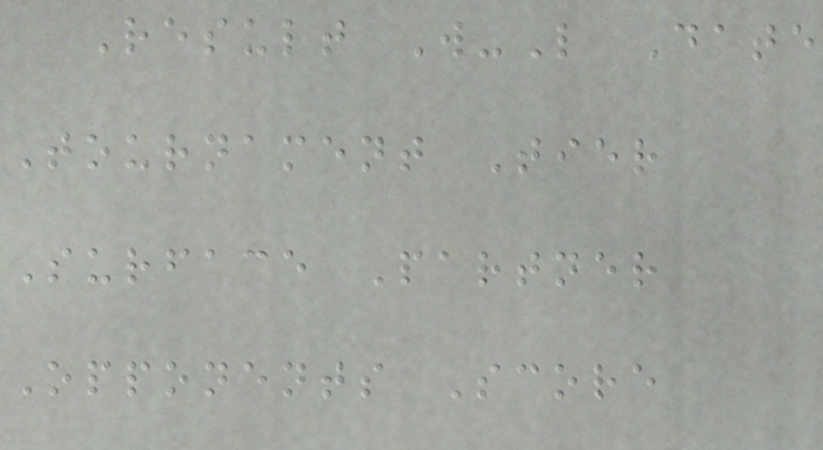Result W-L Date
Tournament Tier
Surface Partner
Opponents Score
